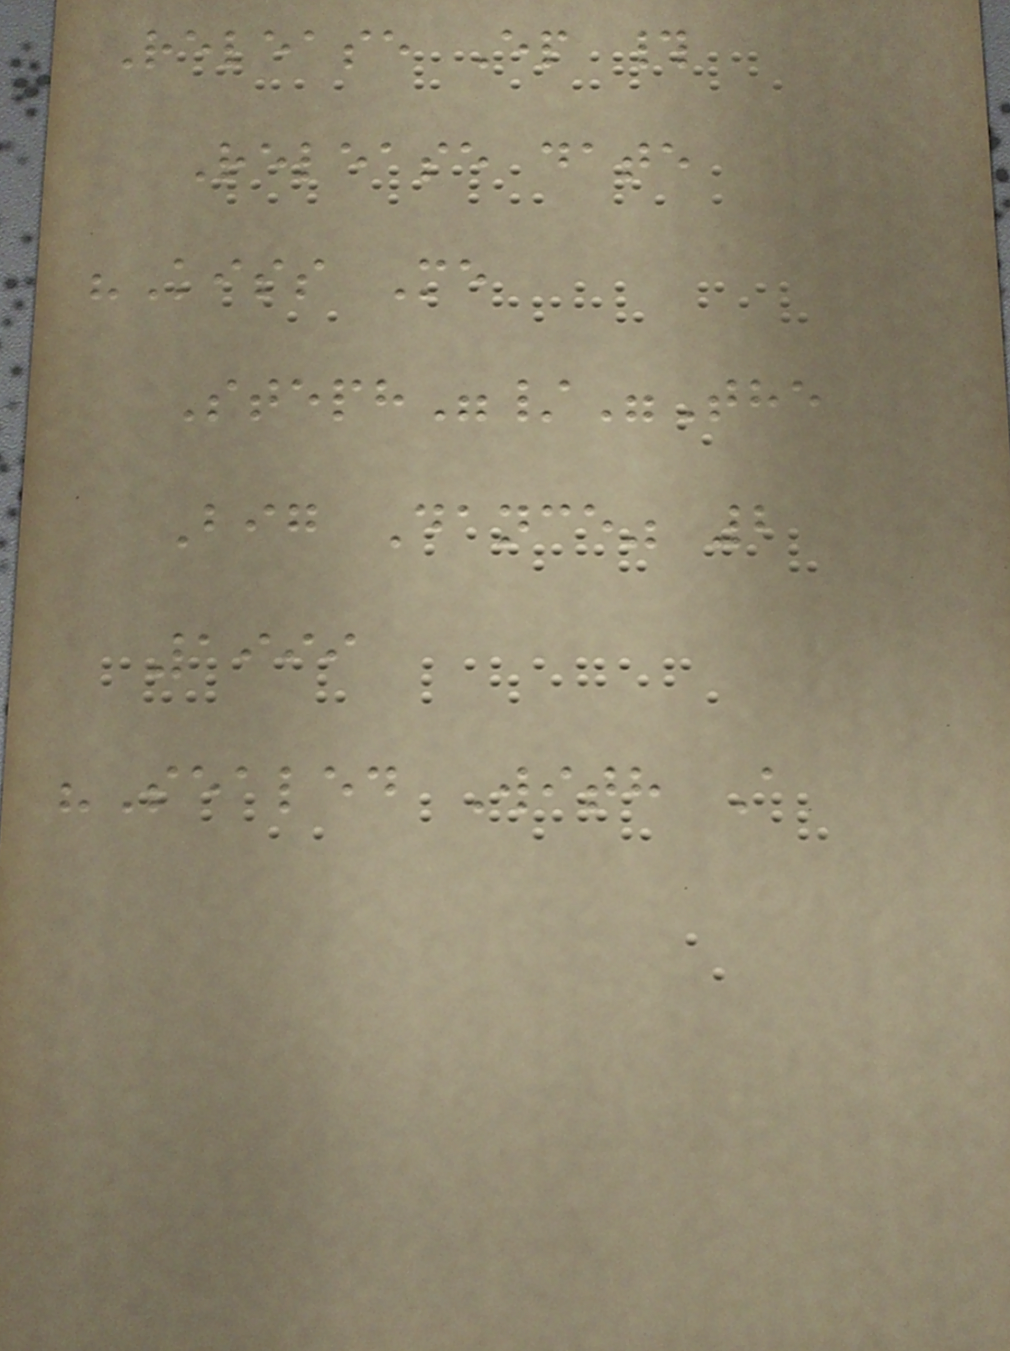Release Ep #
Release date
"Kiss Me
Steph"/"The
Big Dance" 2
1999
"Sealed With A
